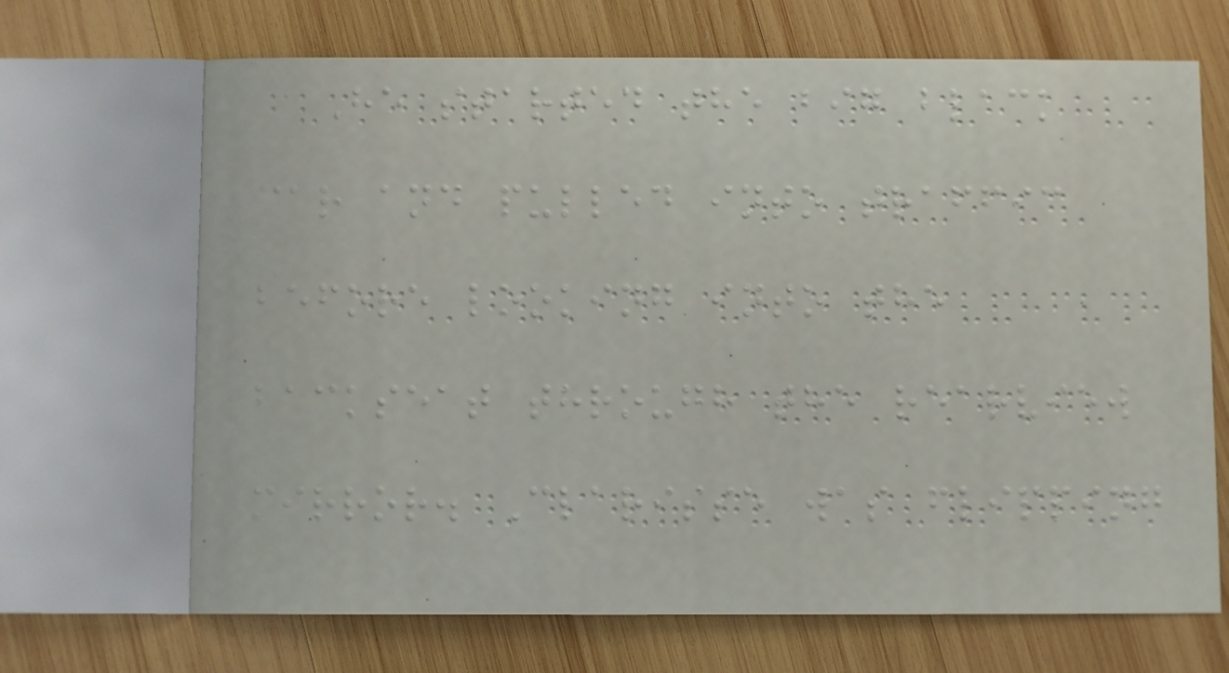He started the big black
car and pulled into traffic
before looking into the
backseat through the rearview
mirror. Clarisse was flipping
